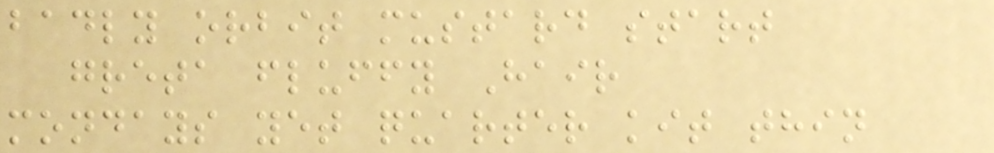badly orbit mustard start
greta fluffy Hair
mondays yet quarter kit thin
